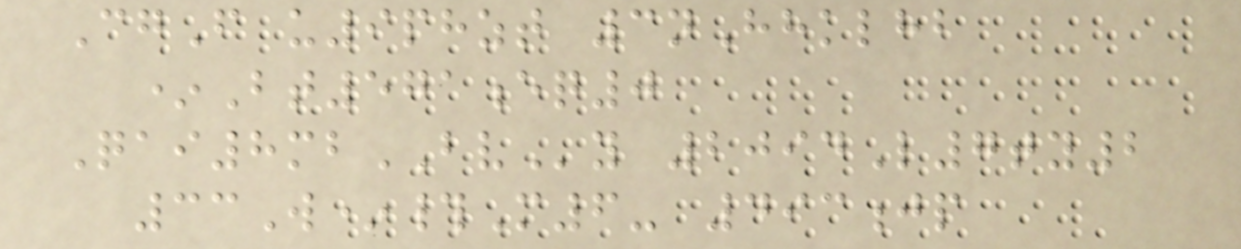CgF u9phzt 3nHhklhb
*Bt571eq0
Qai8mbBVy 2094L7ty2
33W*#M6- 493jp
